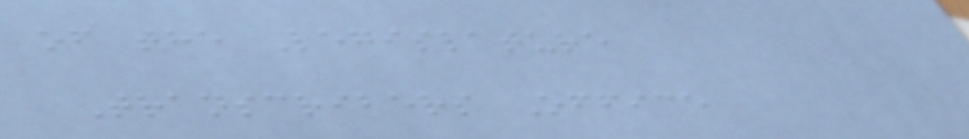of the Legislature
Transcribers Office
